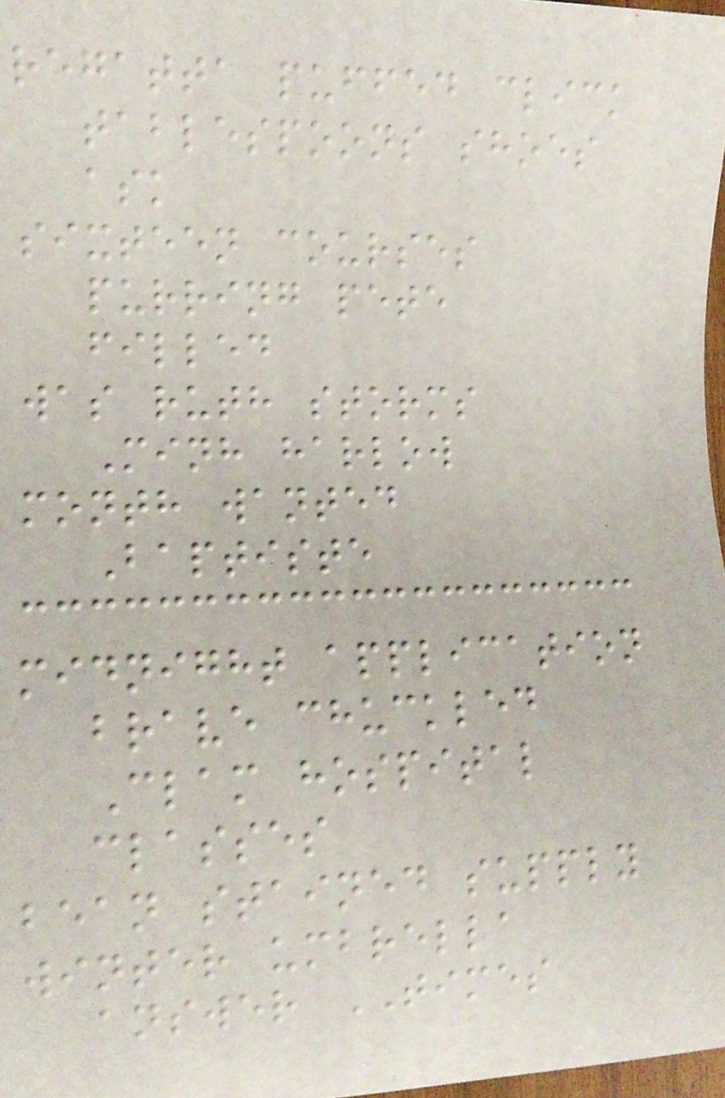regatta puffed click
tablespoons shoes
ask
sixteen courses
purring pete
filled
was ruth storms
Minh harlow
month wanted
Baptiste
midnight application
brave chuckled
Clam hospital
classes
bean stained supply
winter umbrella
answer TIMES
